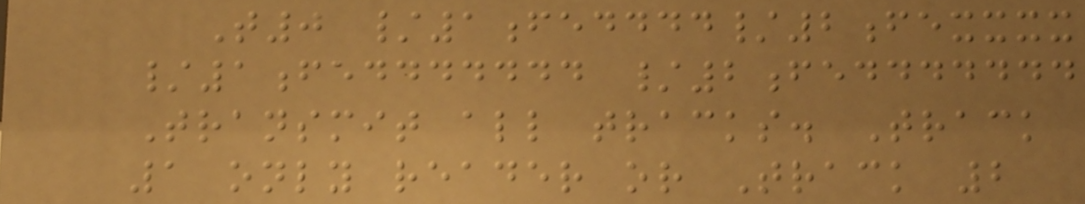T0 /1fedddd/2fexxxx
/1feddddddd /2feddddddd
Transmit all tracks. Track
1 only reader or Track 2
